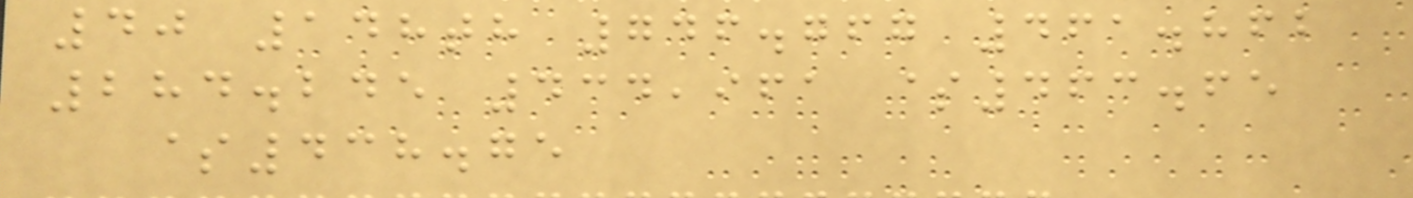40 148th 746.767 461.862
284.245 434,961 $463.65
$438.75
